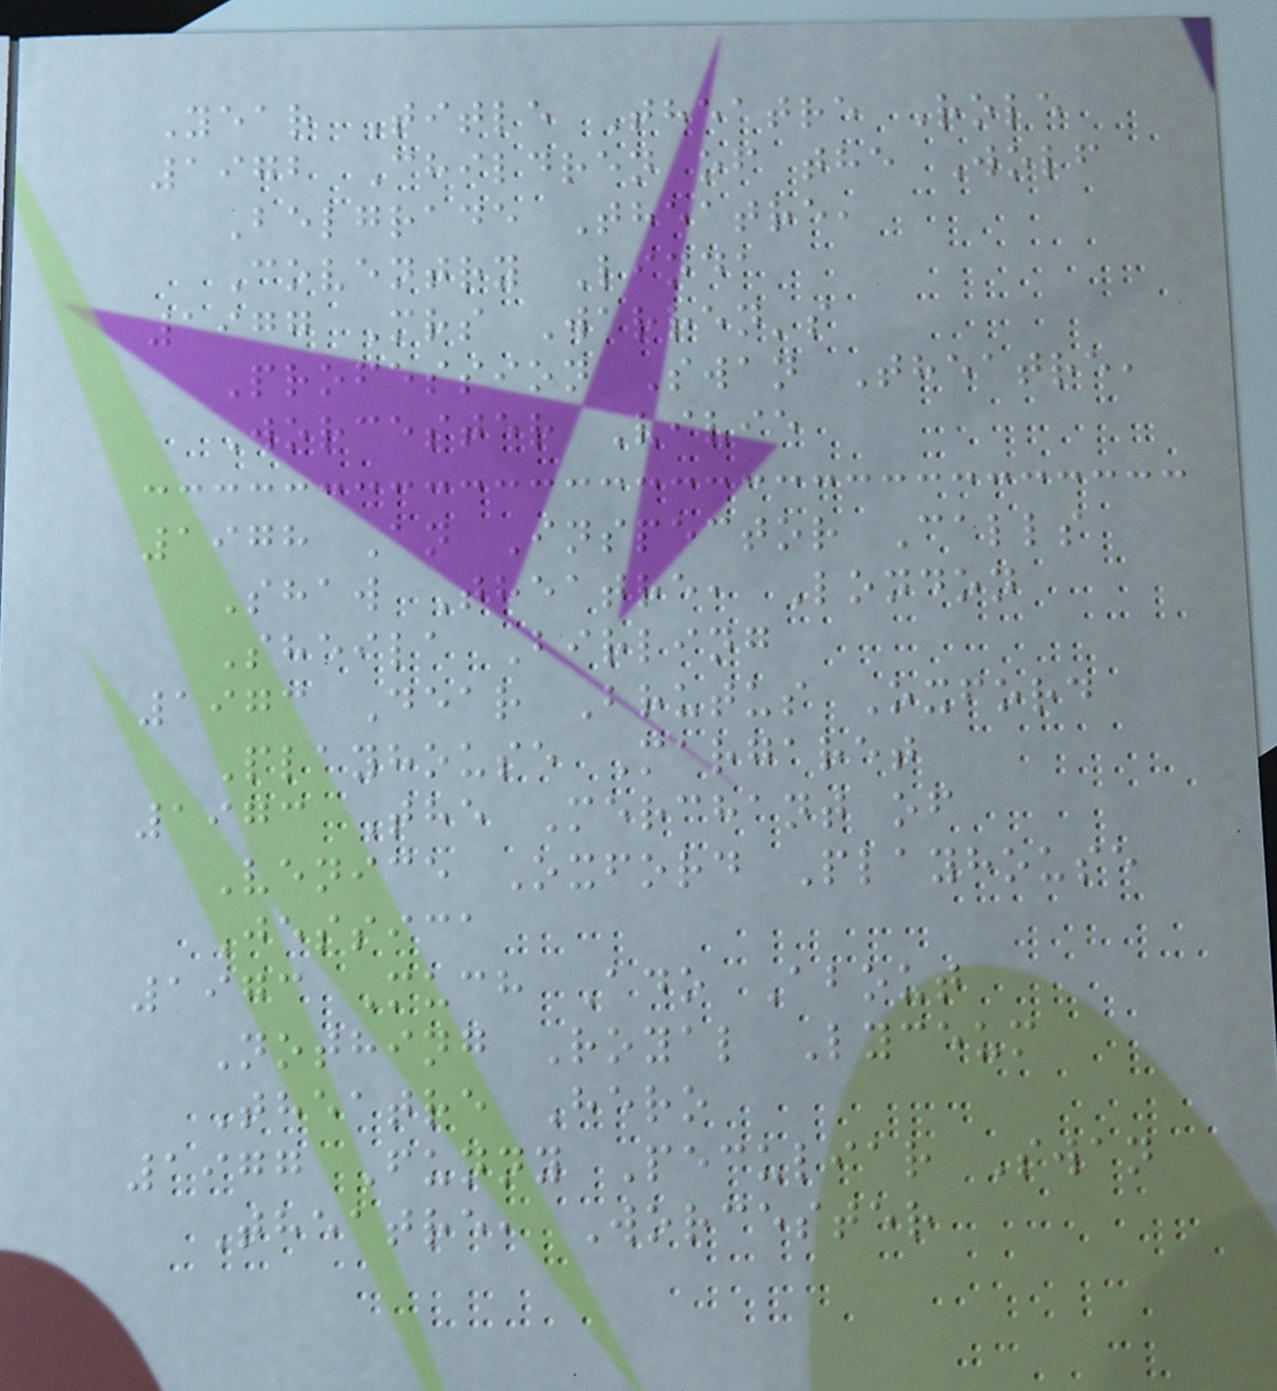Year Title Theatre Role
1972 Children of the Wolf
Belgrade Theatre,
Coventry Linda
1977 Mrs Warren's
Profession Swan Theatre,
Worcester Vivie
1978 An Inspector Calls
Shaw Theatre, London
Sheila Birling
1973 Dear Brutus Oxford
Playhouse Margaret
1973 The Merchant of
Venice Oxford Playhouse
Jessica
1973 Much Ado About
Nothing Royal Lyceum
Theatre Hero
1977 Funny Peculiar Swan
Theatre, Worcester
